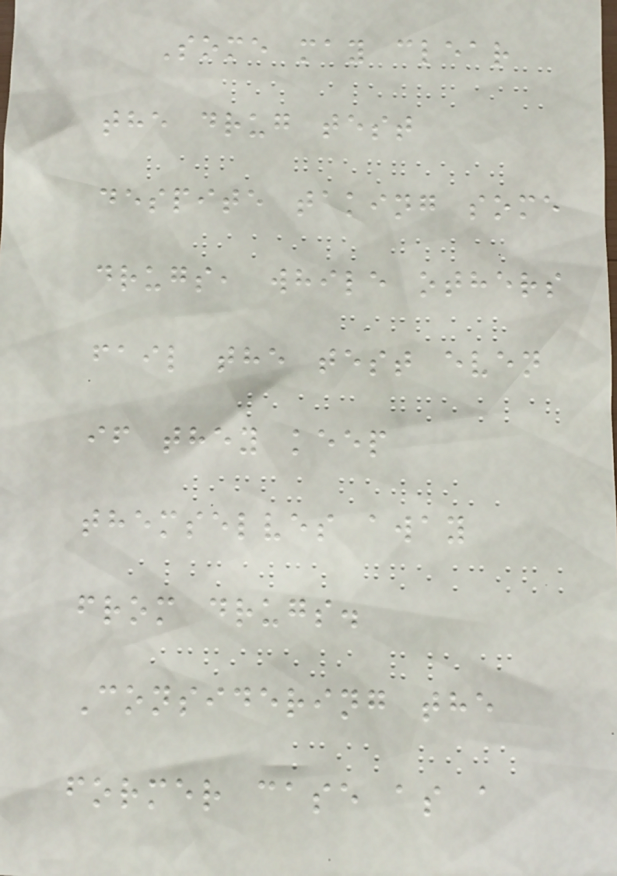Some may clear
the drug test
despite taking some
drugs, while others
fail the test even
if they keep
themselves away
from drugs.
Considering the
former case as a
